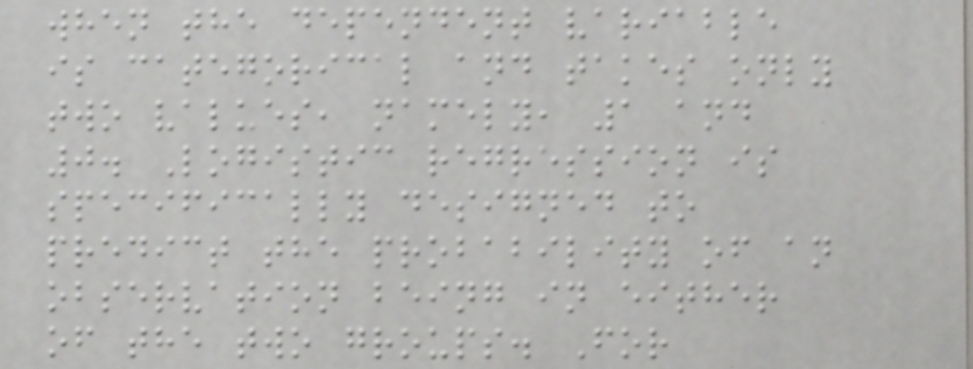when the dependent variable
is categorical and takes only
two values, namely, 1 and
0. Logistic regression is
specifically designed to
predict the probability of an
observation being in either
of the two groups. For
